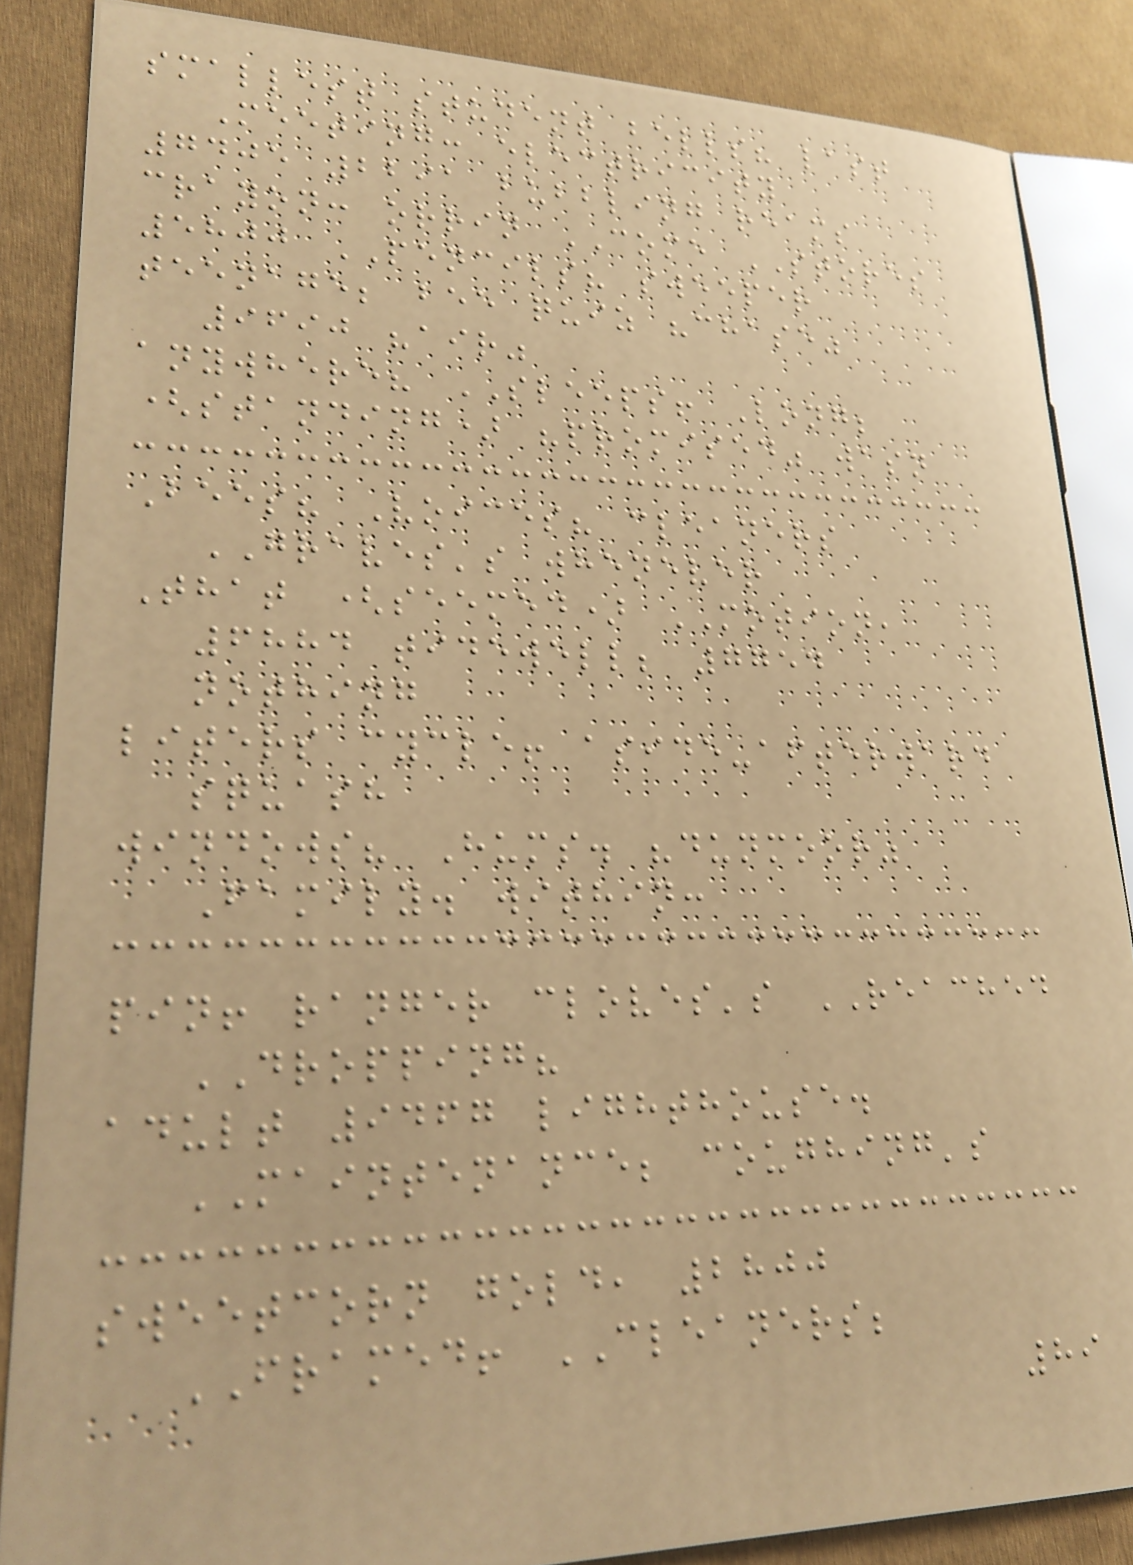smallest student bells? last
Meeting: electricity
7405 2291 bubbling reams
crayon: orrin COME STORES
5800 PENCILS? sweeper
teenage; bee quiz "chase"
9690 "air"
anywhere? SLEEPS! Long;
(standing) "promised" wasn
Bees? Voices? cleaners
GRAVES's whenever
That (seemed) MOTION,
6884 tidewell; 7754
nothing
liters cycle! aside-afterward
squash
windows? Hums. "dunmoor"
Family. within:
pin! ranger cloves's REACHED
DROPPING?
adult 9467 lighthouse.
MAINTENANCE; coughing's
sweetcorn gold, 2800
FRAMED! CLEANERS;
89
